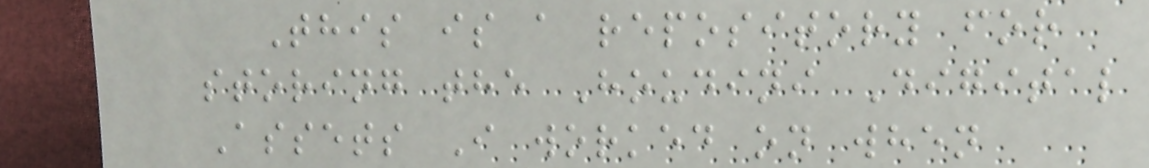This is a repository for
storing the Houdini Digital
Assets I worked on when
